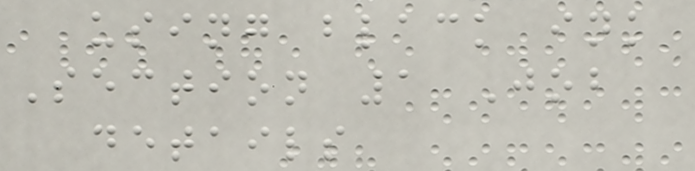using black ink
Section 1 Job
details
